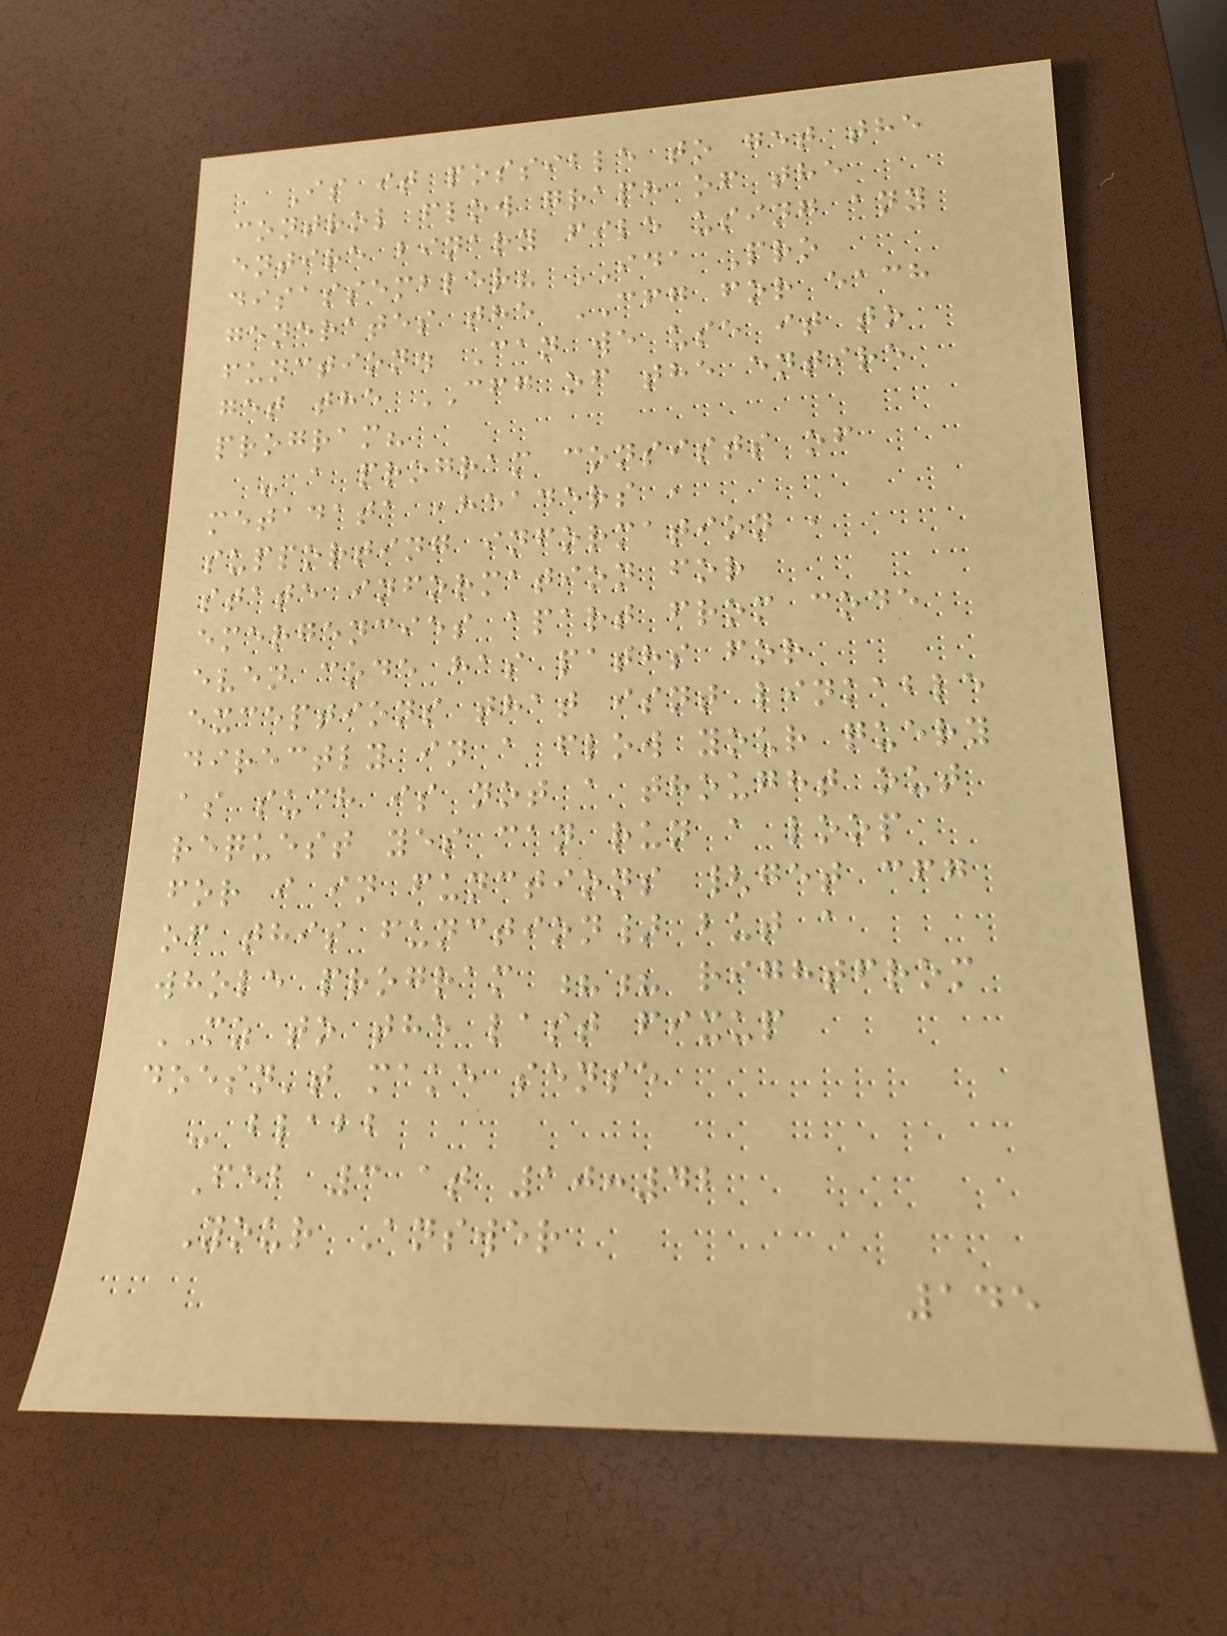Is it possible to get the
control flow graph of the
entire binary file using any
disassembler? IDA Pro
generates the CFG for each
function. Can we use it to
get the CFG of the entire
program?
- a program consists of
metadata ,headers ,
supporting information ,
state information for
emergencies apart from code
even code has paths for
exceptions that isnt linkable
directly in a flow your query
as such is not a thought out
request yes can run a loop
for i in functions {get cfg
of this function} but a
whole program ?? rightfrom
MZ to the last fixup
doesn't make sense
- blabb
Feb 3 at 10:42
Your Answer
145
